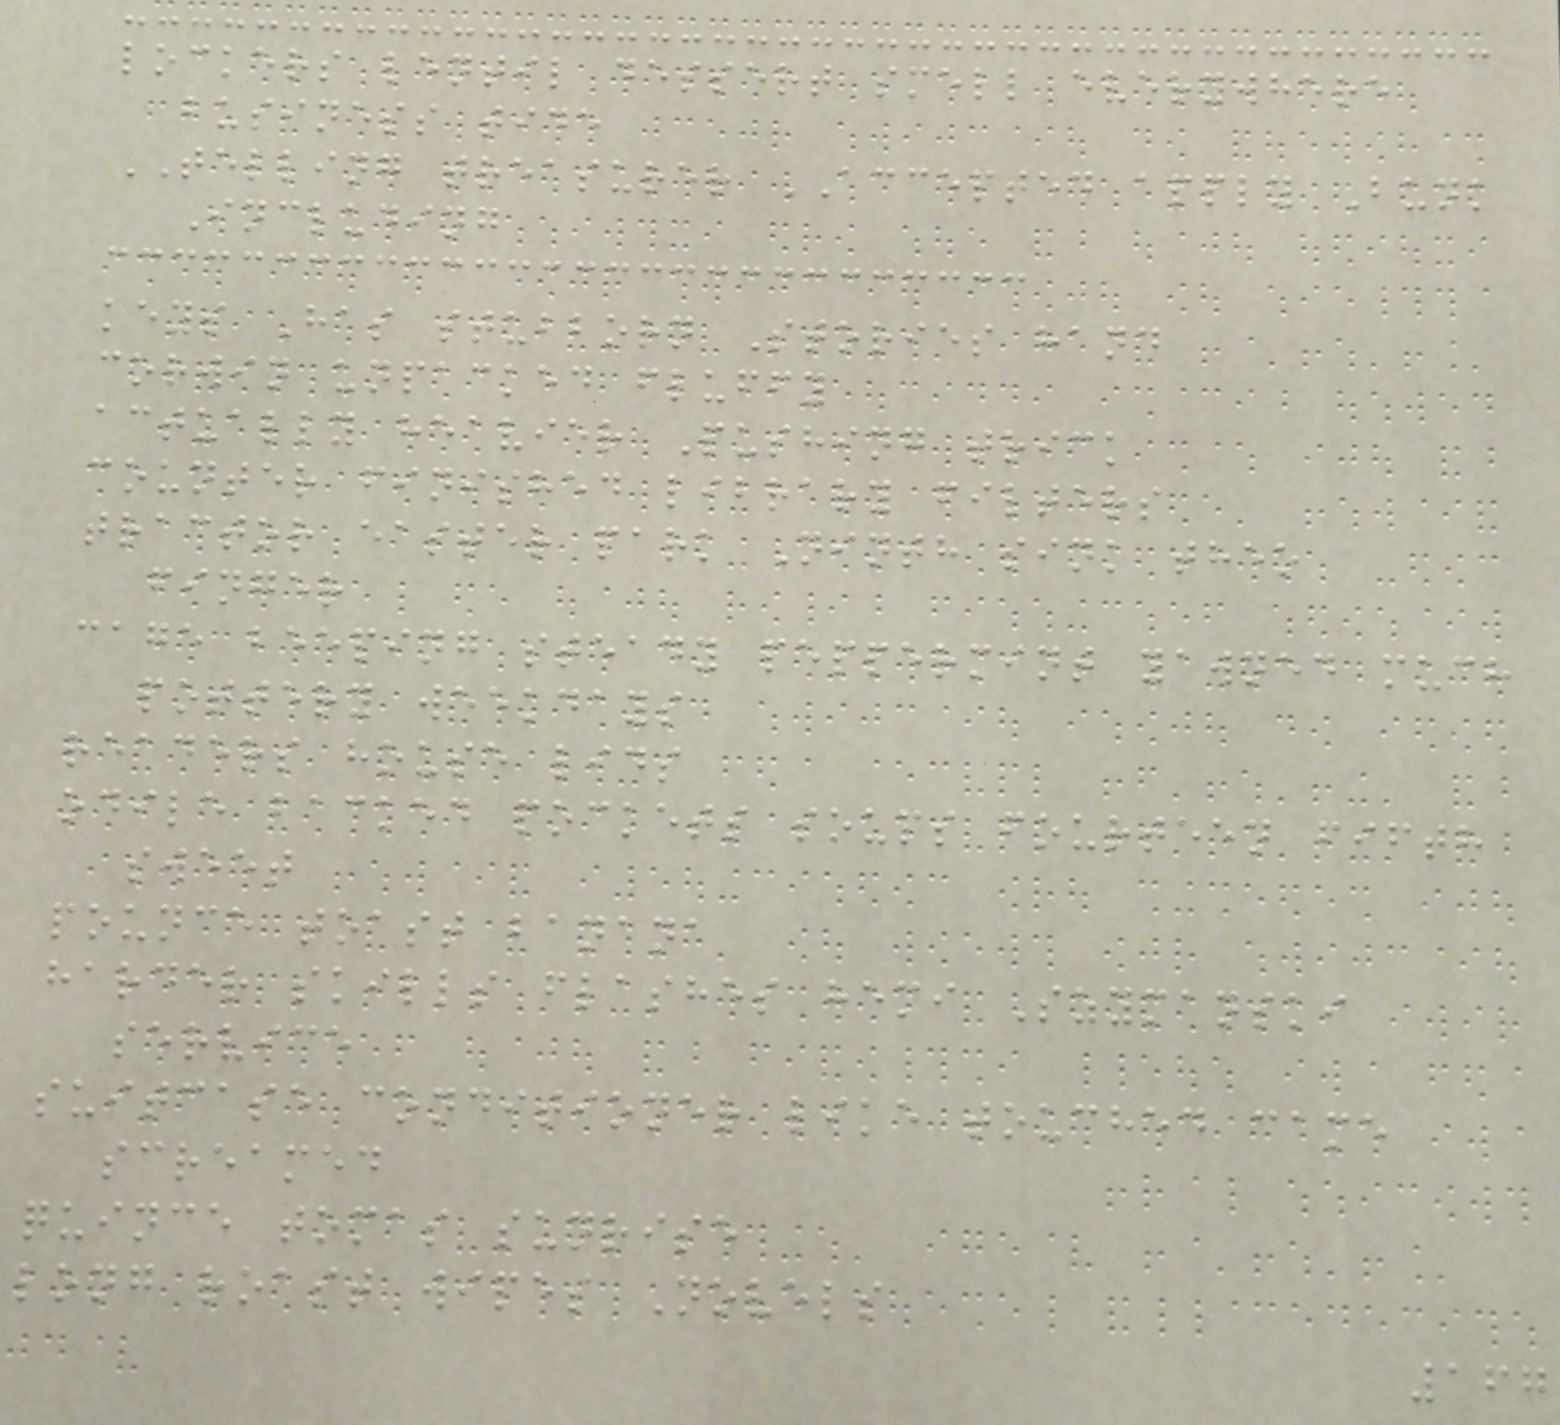lockers lentil dessert smell everywhere
business tide
TELLING treasurer ACCEPTED apply Bunk
Including
keys Has stubborn Stories hand
corwin unpacked fluffy
actually heavier Pushing trick
counter finished library filters
tractor easter park Ninth sink theo
finger
cage beeping steady peppermint yawned much
pottery weekdays
readers house lids
odile backed pockets soups fourteen fifth
sweet
pounce toast banana
harder skills flashes hemi Szymanski
service
suitcase conditioner like touched came
screamed
quince tomas sunrise
long roast wipes Novels
167
